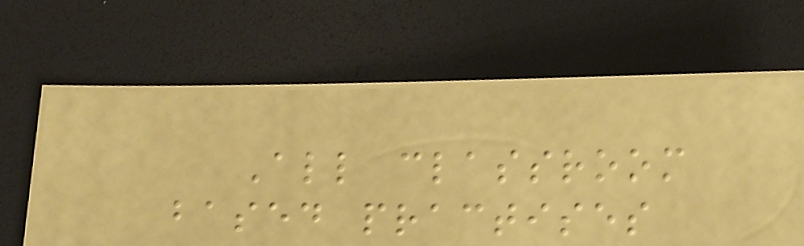All classroom
based practises
